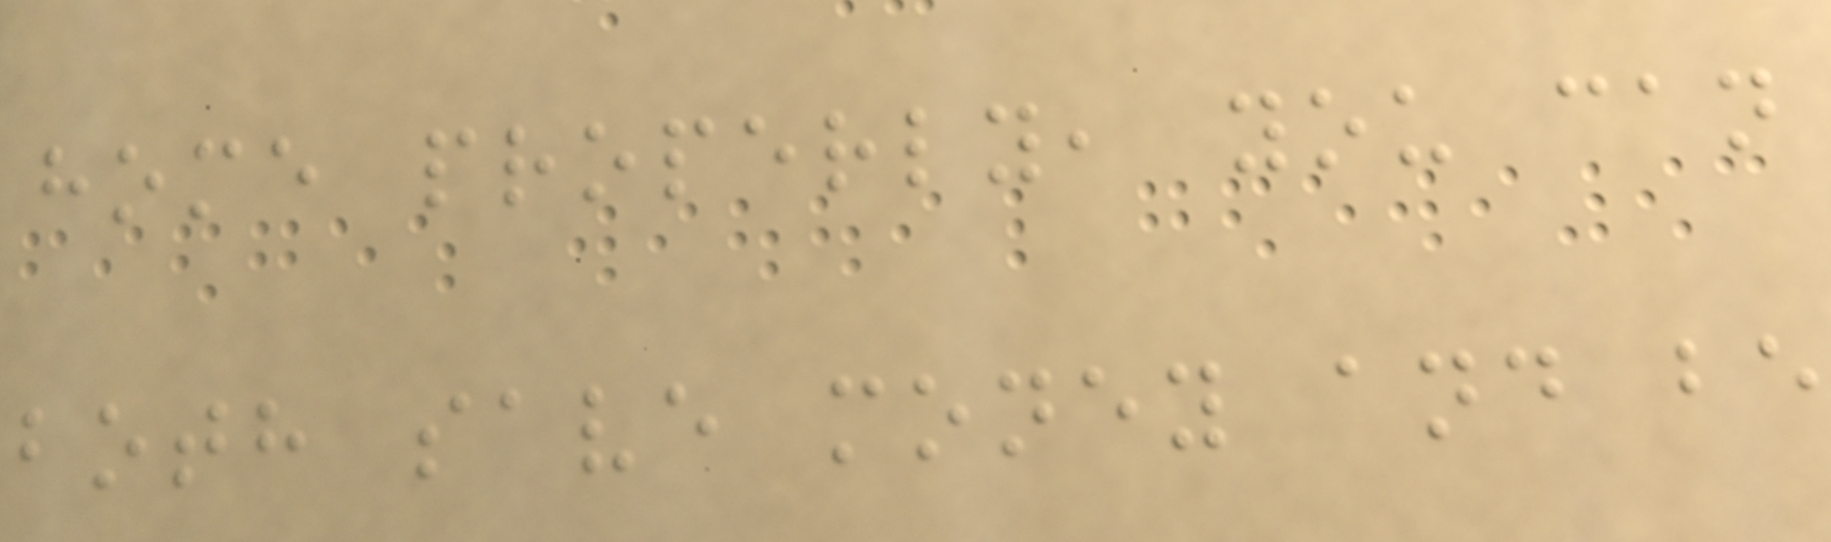home properly, you can
both save money and be
